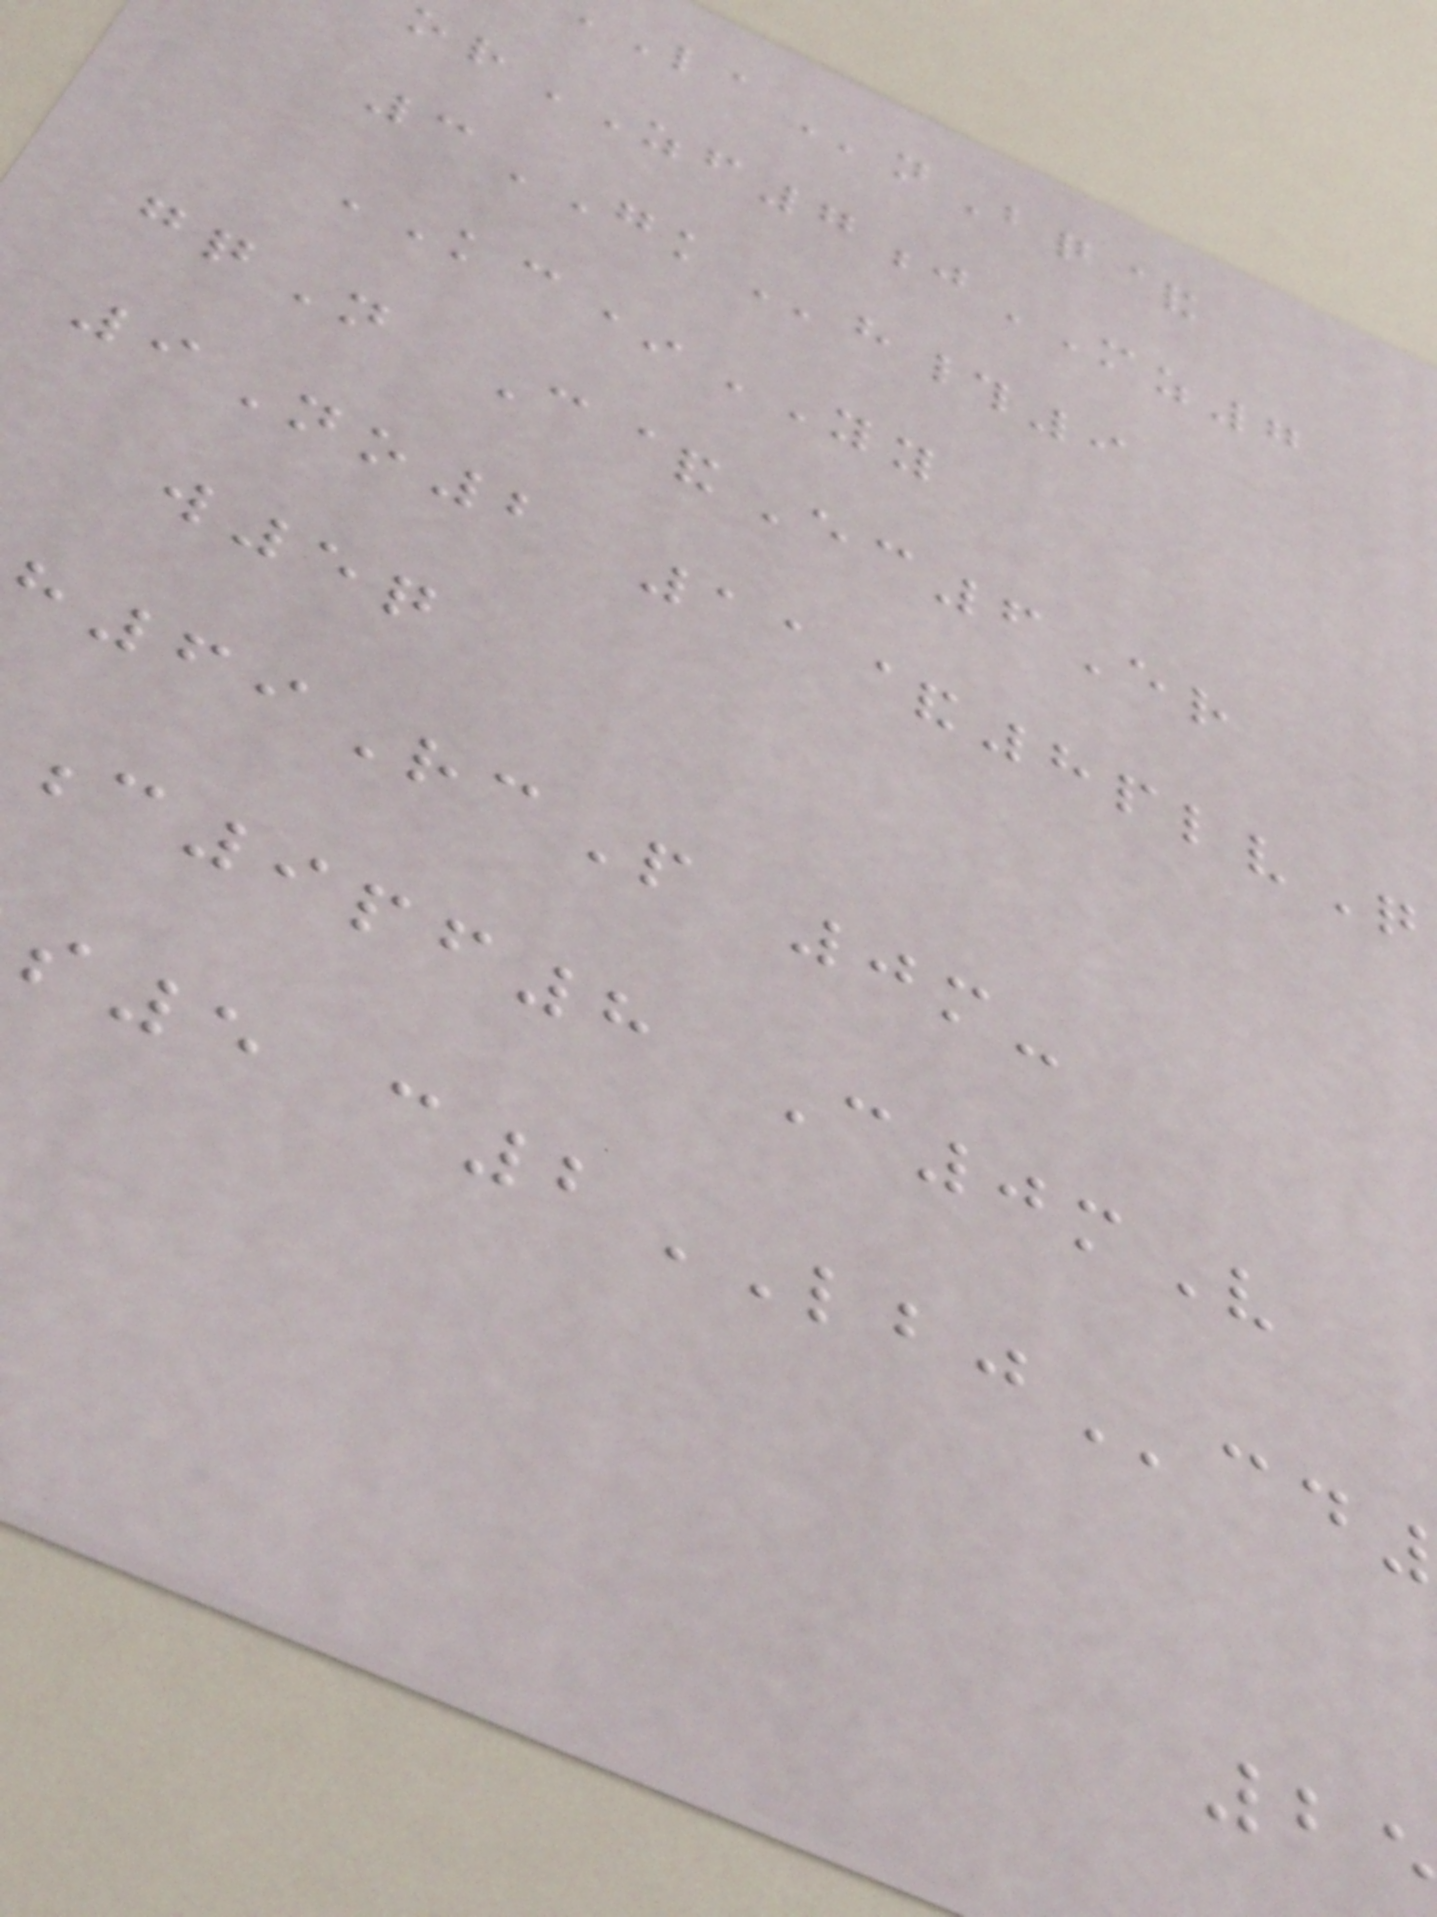nBq&
orZF7jMZ7
3GKh#9
KC*YY
gqN C&Ec6Er
9No2 11&8plvQ
w5q
69RcP 0m-
c9pf8 C0mV
s5 c2LBJcd
